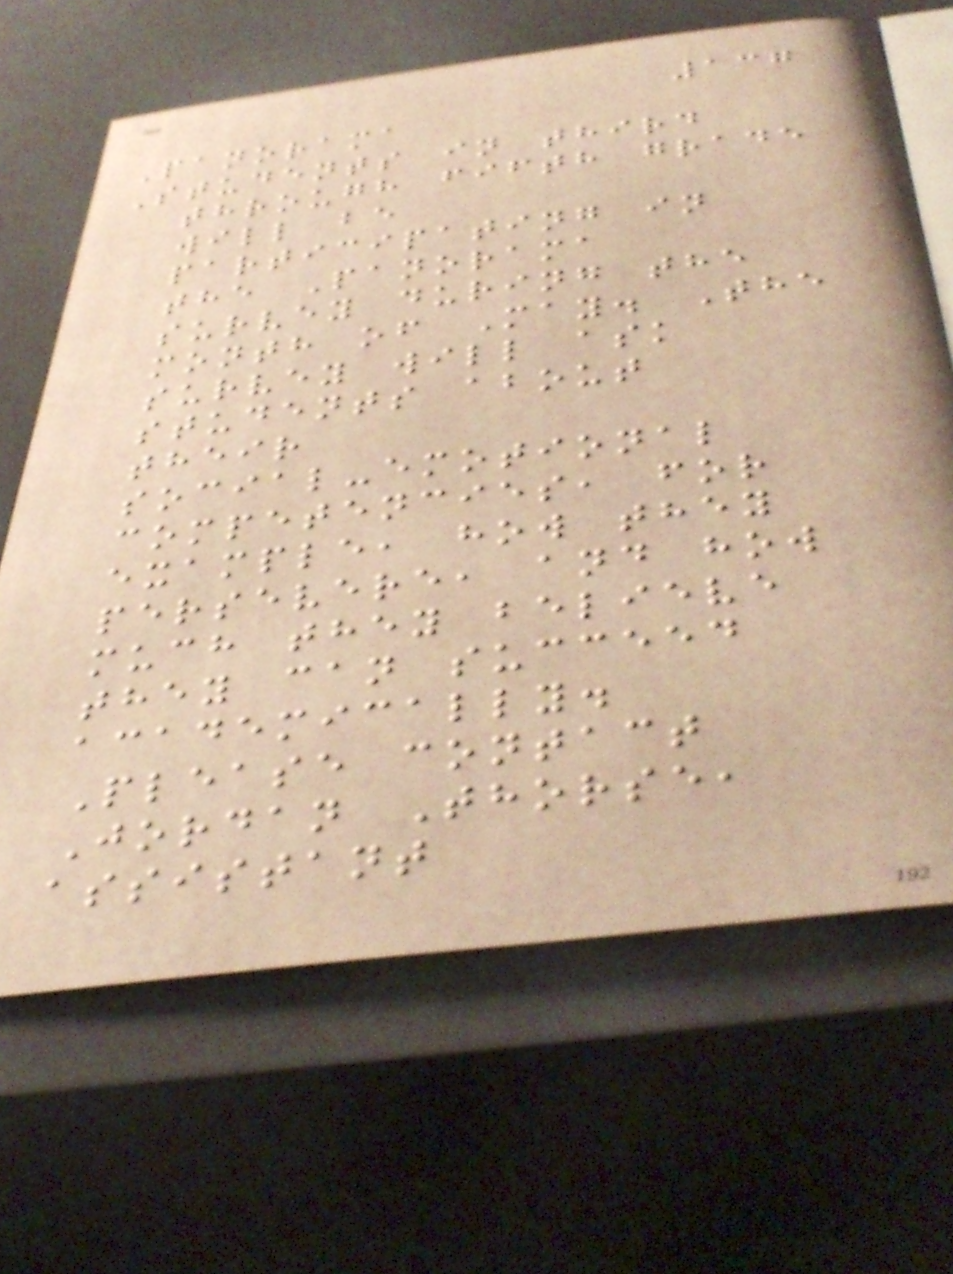137
Panorama
Students in third
through fifth grade
will be
participating in
the Panorama
survey during the
month of May. The
survey will ask
students about
their
social-emotional
competencies, for
example, how they
persevere, and how
much they believe
they can succeed
academically.
Please contact
Jordan Thorse,
assistant
